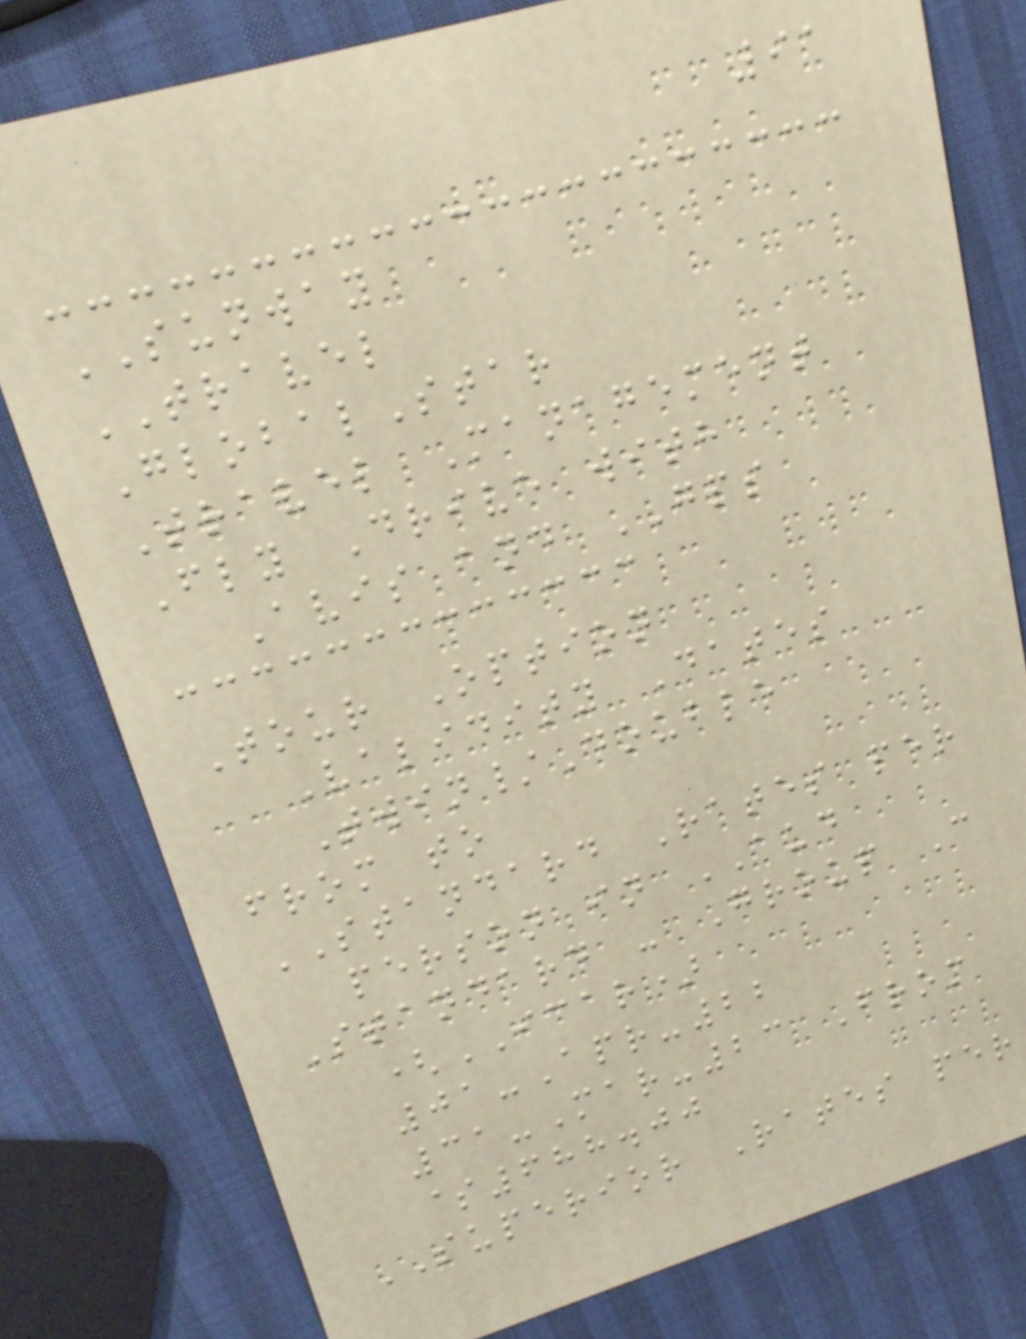91
SUNWAY
TRAVEL
GlobalStar
Travel Management
Fly Drive with
Avis and GPS
Tour Option
Validity Dates
Twin/Double
from to
STANDARD Rates per
person in AUD
Standard - Group C
(ICAR)
01-Apr-22
31-Mar-23 From
$688.00
SUPERIOR Rates per
